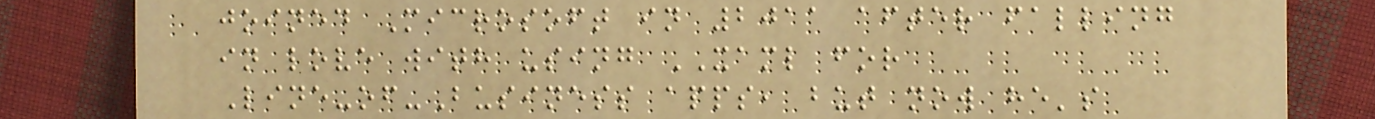joined Microsoft in 2011 after falling
in love with using XAML for
Line-of-Business apps, but now he's
